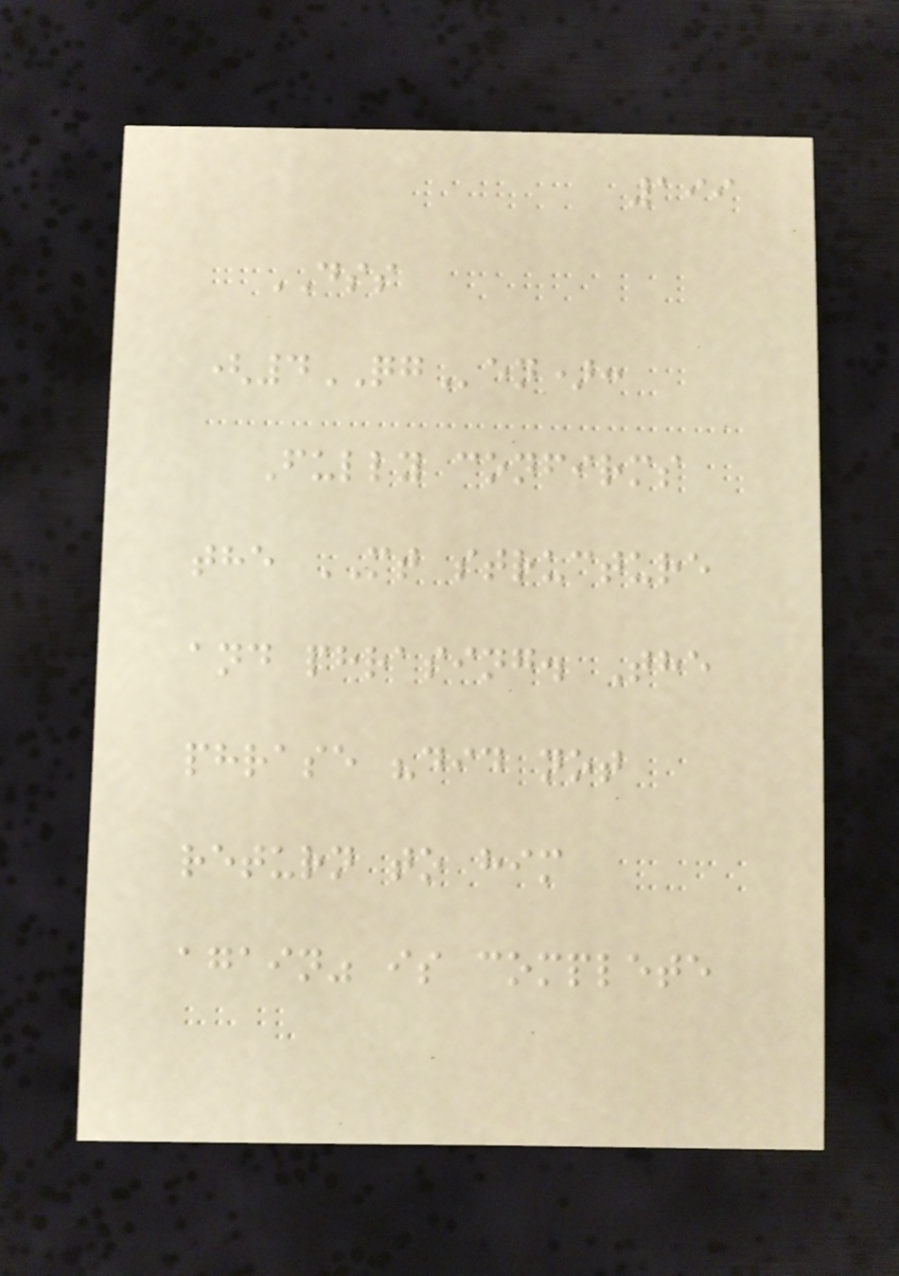199
DSS
(4QGen):
Fully confirms
the MT structure
and phrasing. The
phrase "did not
return to him
again" is complete
